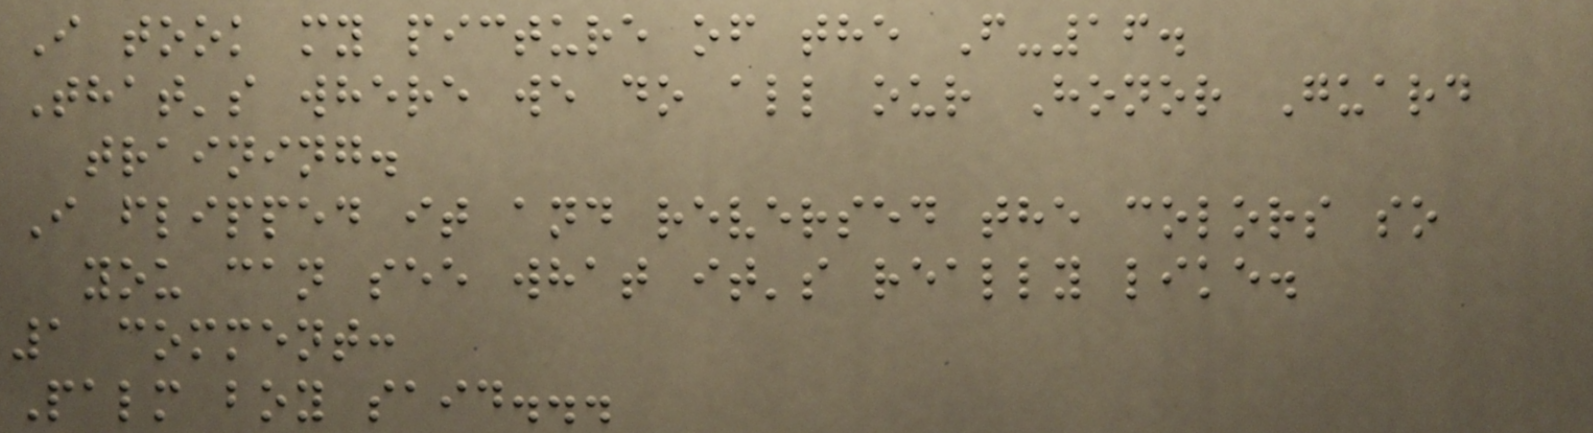I took my picture of the F-16.
That's where we do all our Honor Guard
training.
I flipped it and reversed the colors so
you can see what it's really like.
1 comment:
Palm boy said...
